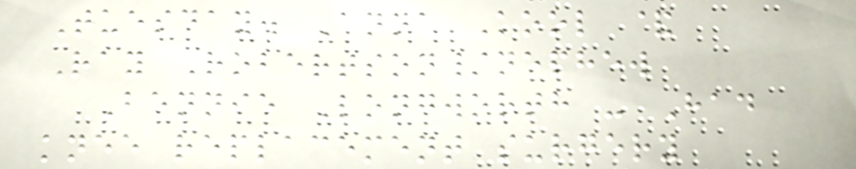Tuesday. Anna Kool &
Ray Robertson/nephew
Bennie Longworth - Had
knee replacement surgery
